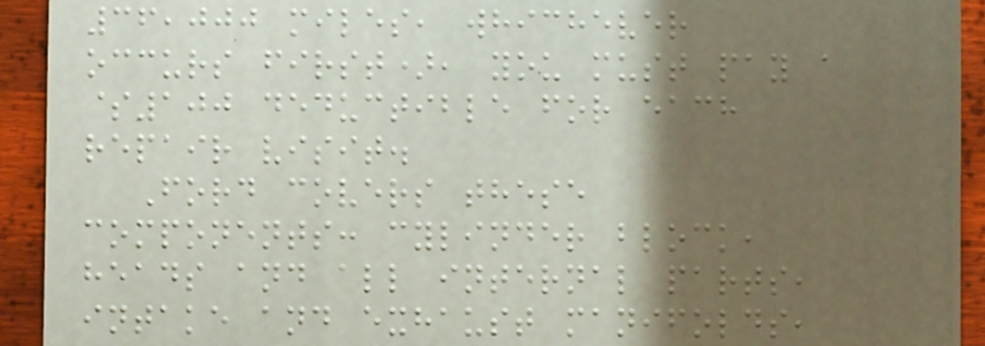36,000 miles, whichever
occurs first), you must pay a
$100 deductible for each
repair visit.
Ford covers these
components: cylinder block,
heads and all internal parts,
intake and exhaust manifolds,
